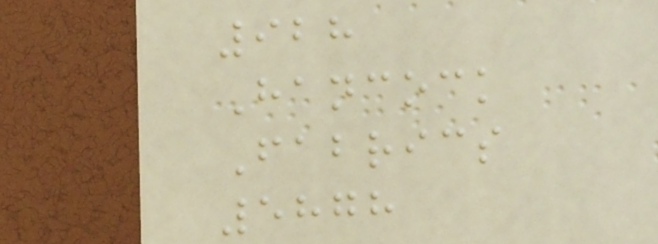928
Hancock
Fabrics
5878
